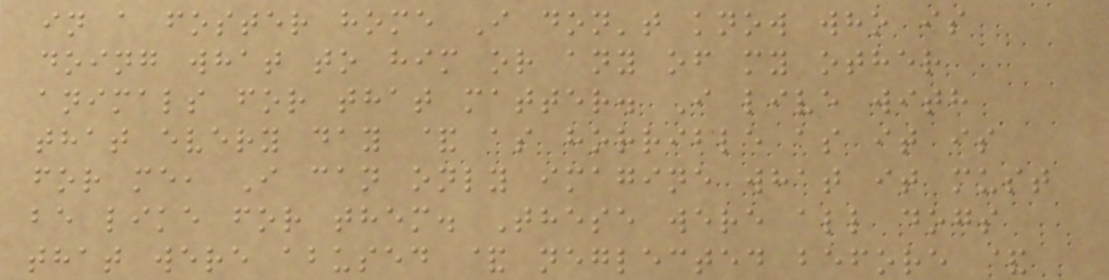in a foster home I don't know who is
doing what to him or any of my other
animals for that matter. I live with
that every day & as horrible as it is
for me, I can only imagine what it must
be like for them. These were all dogs
that were abused & neglected before &
